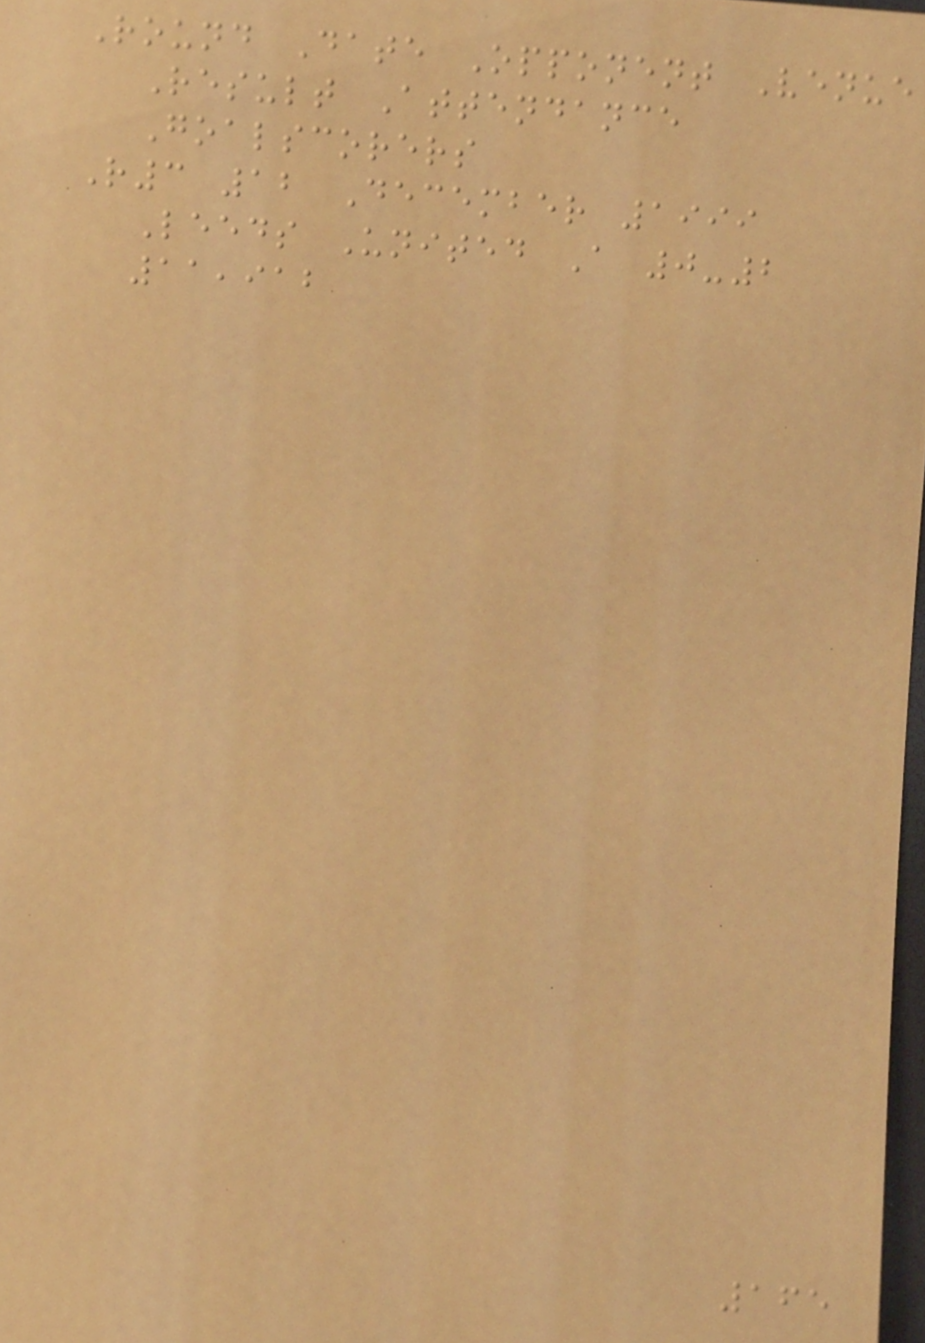Round Date Opponent Venue
Result Attendance
Goalscorers
R3 12 December 1999
Leeds United A 0-2
11,912
165
